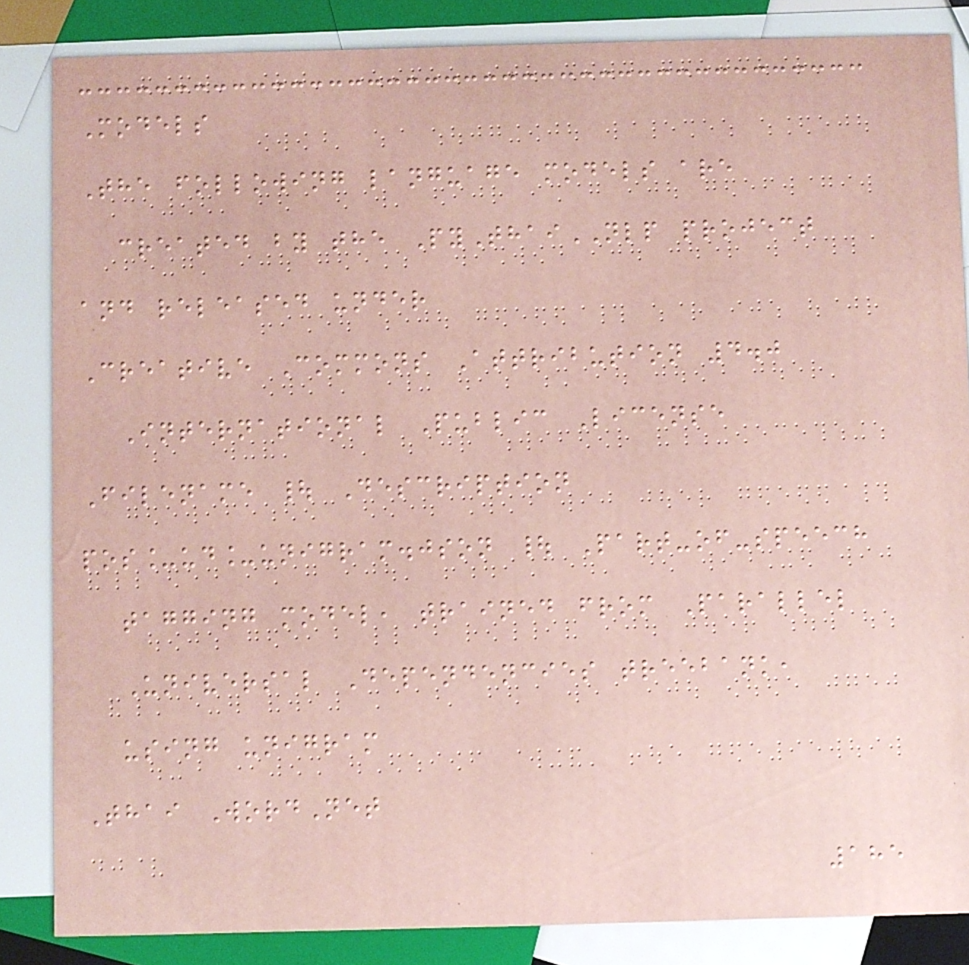Models
The following language models are
created by the PyThaiNLP project
and released under
Creative Commons Attribution 4.0
International Public License
Filename | Description
pos_ud_unigram.json | Part-of-speech
tagging model, trained from Parallel
Universal Dependencies treebank,
using unigram
Thai WordNet
185
